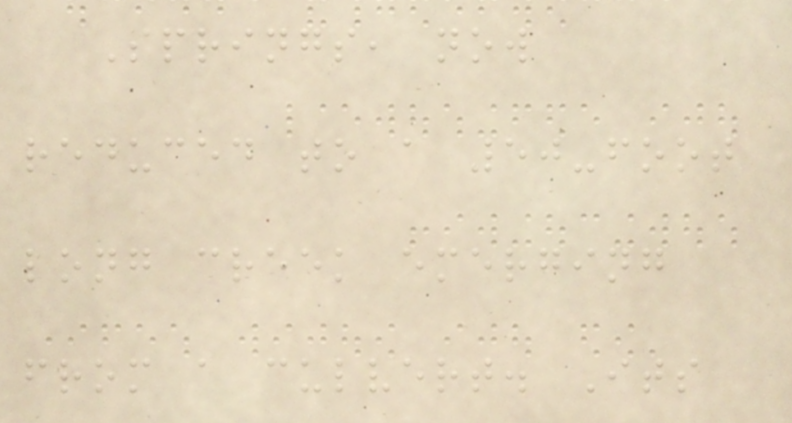Springs, now
reduced to a 50-foot
long creek emerging
from a culvert. Its
